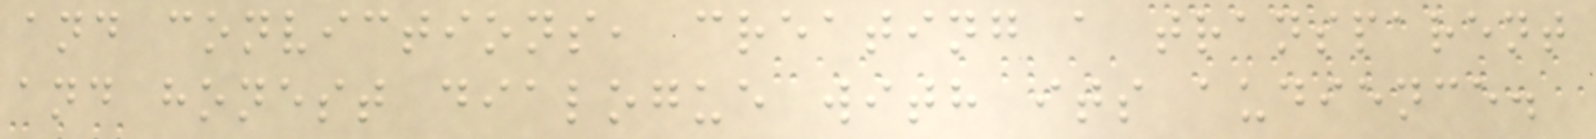and convictions, creating a transparent
and honest dialogue with its audience.
